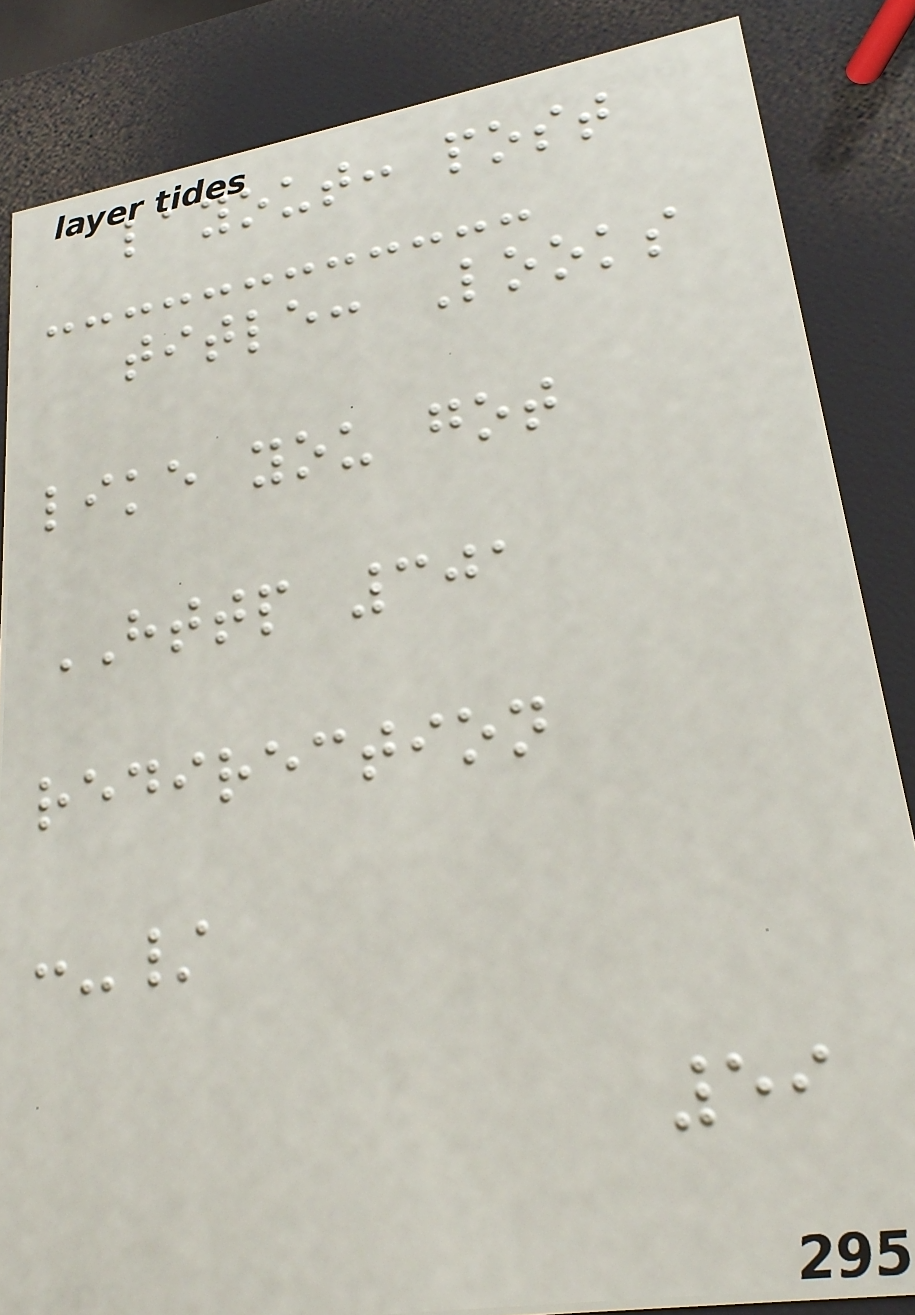layout: post
title: Looks
like you got
HTTP 301
redirection
:-/
59
